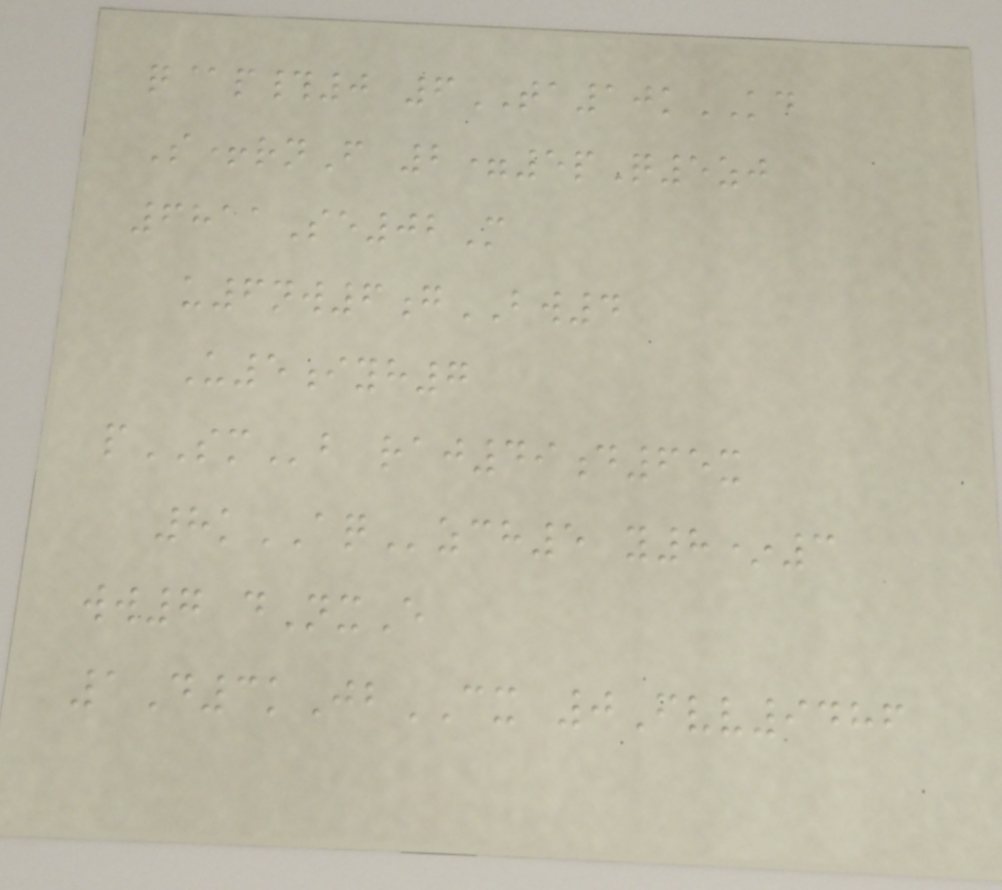q@p#0 6TA10kKD
S+rnF 2=5pQ5zj
6811Se02M
u6nw6gBW4
U5iyh7
pSMb raj49d65x
8kAQzch5 y8*3
ww7 dNxE
1D3kJbCX 0Fvv9486
